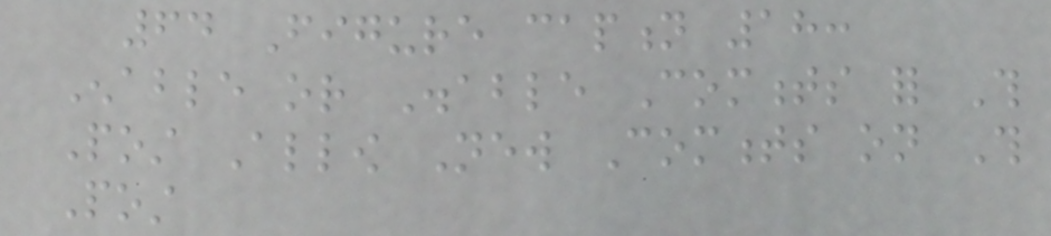64 Figure caption 18:
Enable or Disable Comments for This
Post Allow New Comments on This
Post
